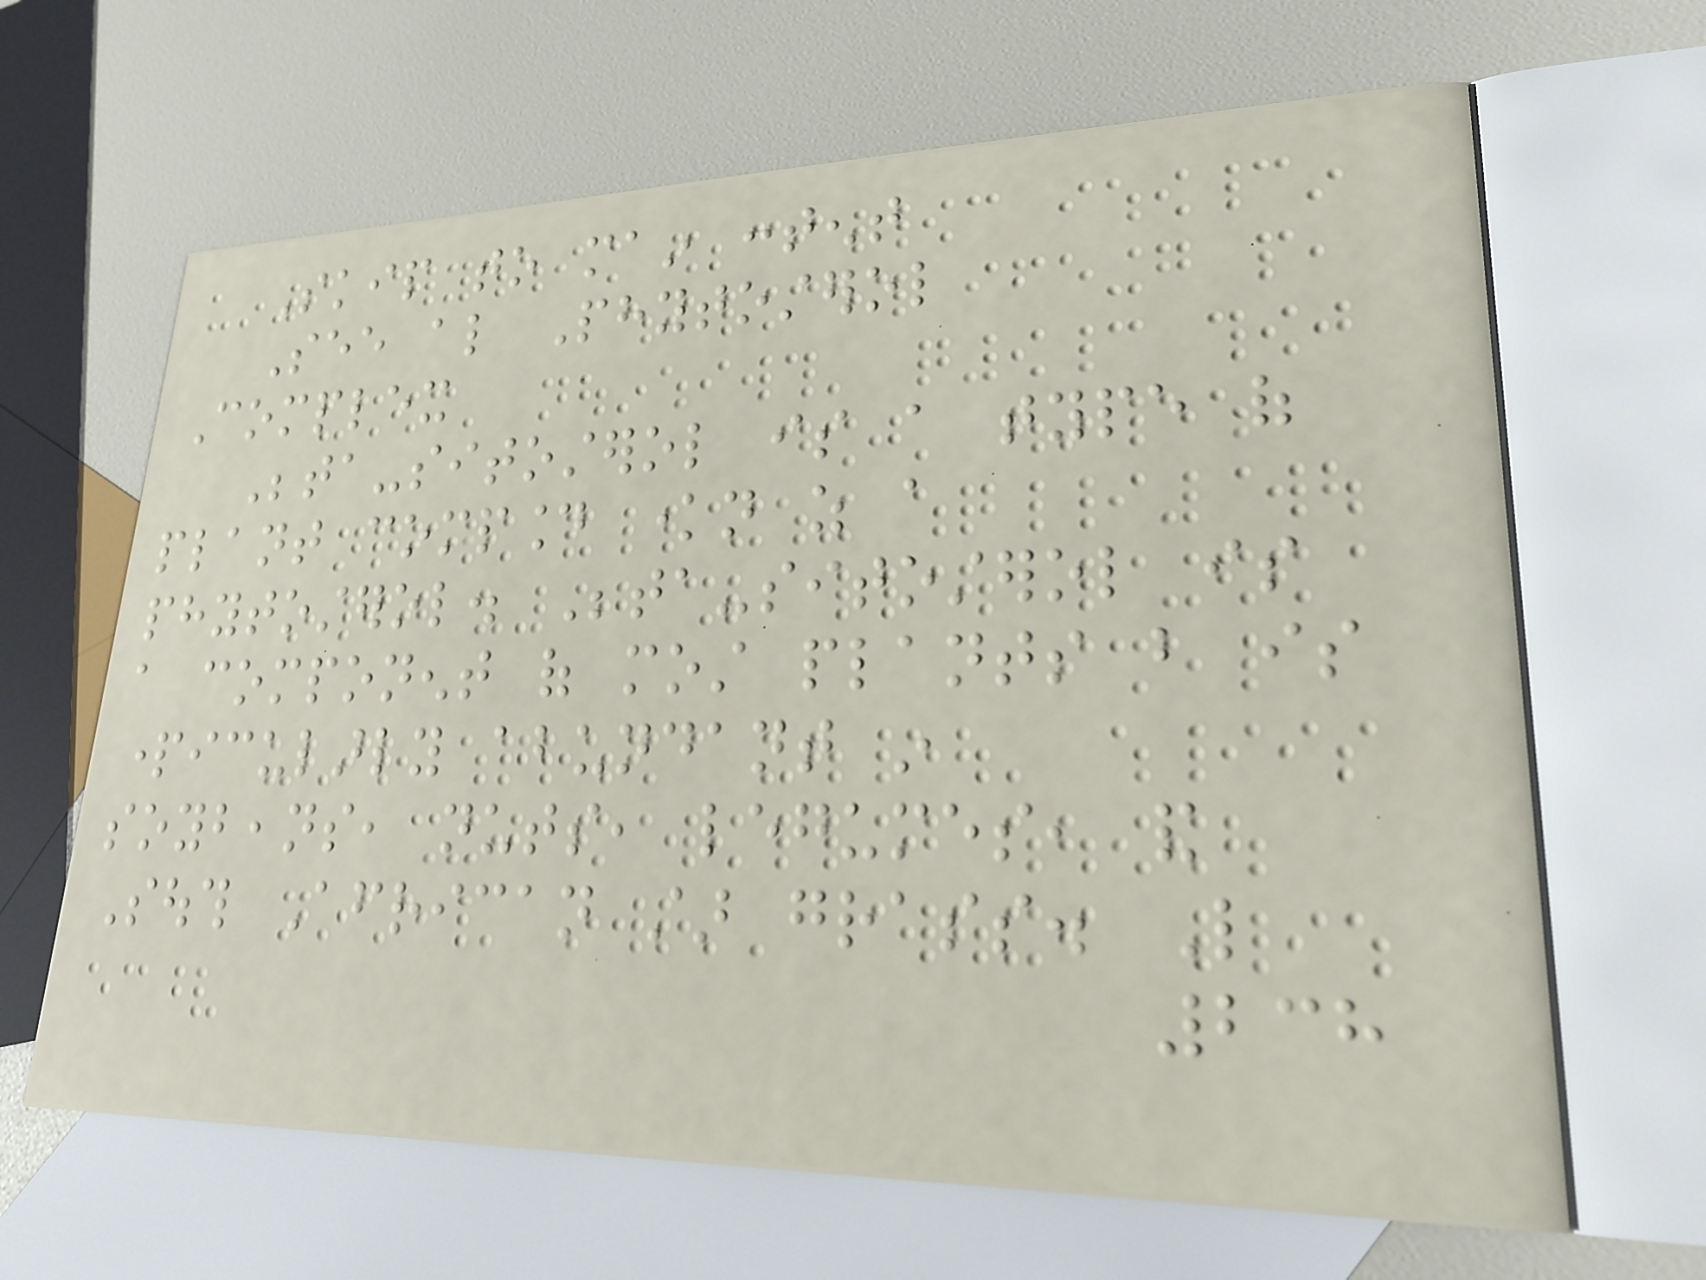Skip to main content
See also Phytosterol
Complex
Beta-sitosterol is a type of
plant compound known as a
phytosterol. Beta-sitosterol is
a component of most plants but is
particularly abundant in
soybeans, nuts, legumes, and
South African star grass. Like
238
